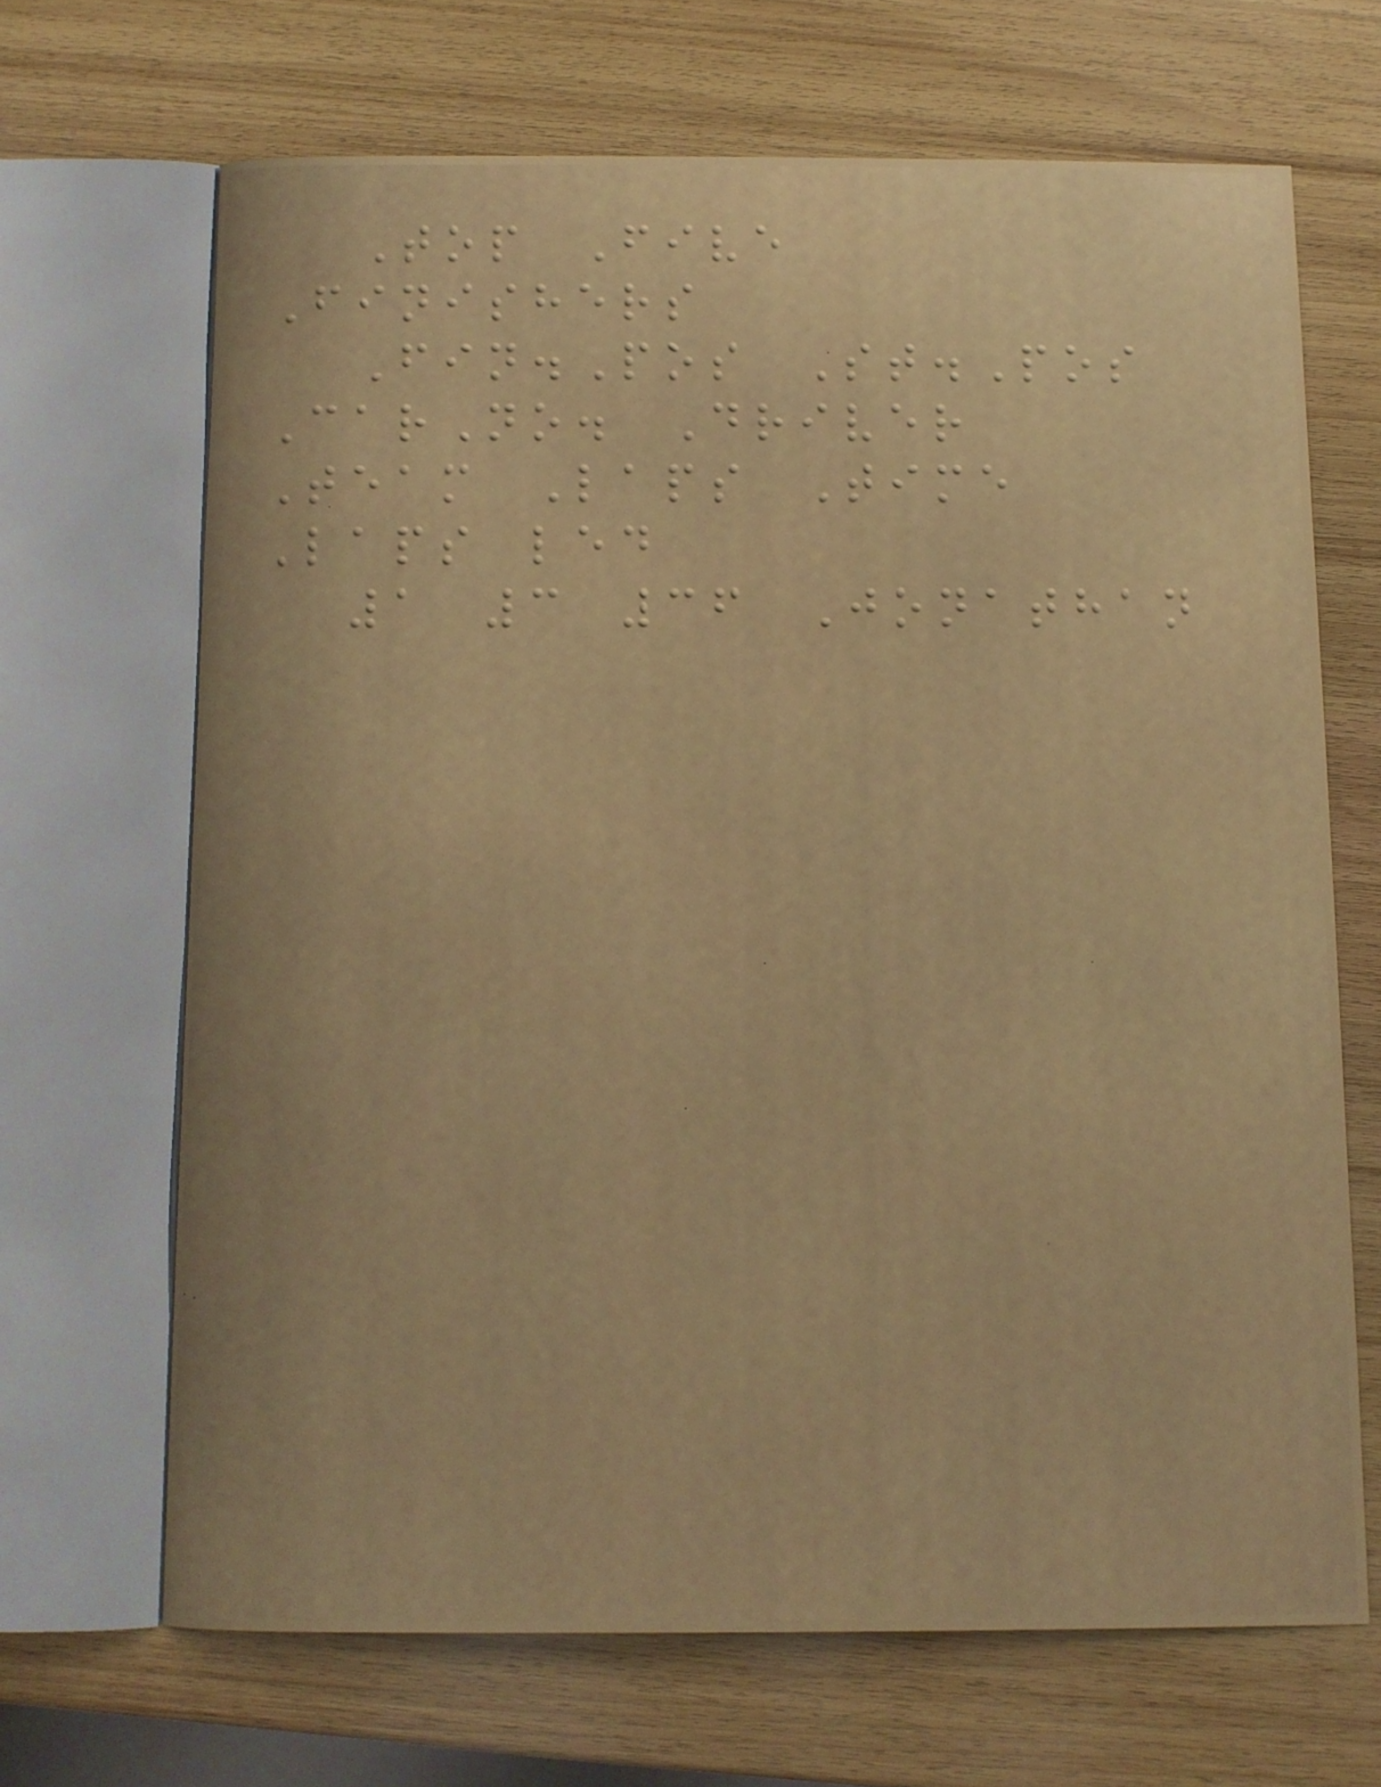Top Five
Finishers
Fin.Pos St.Pos
CarNo. Driver
Team Laps Time
Laps led
1 3 36 Jonathan
